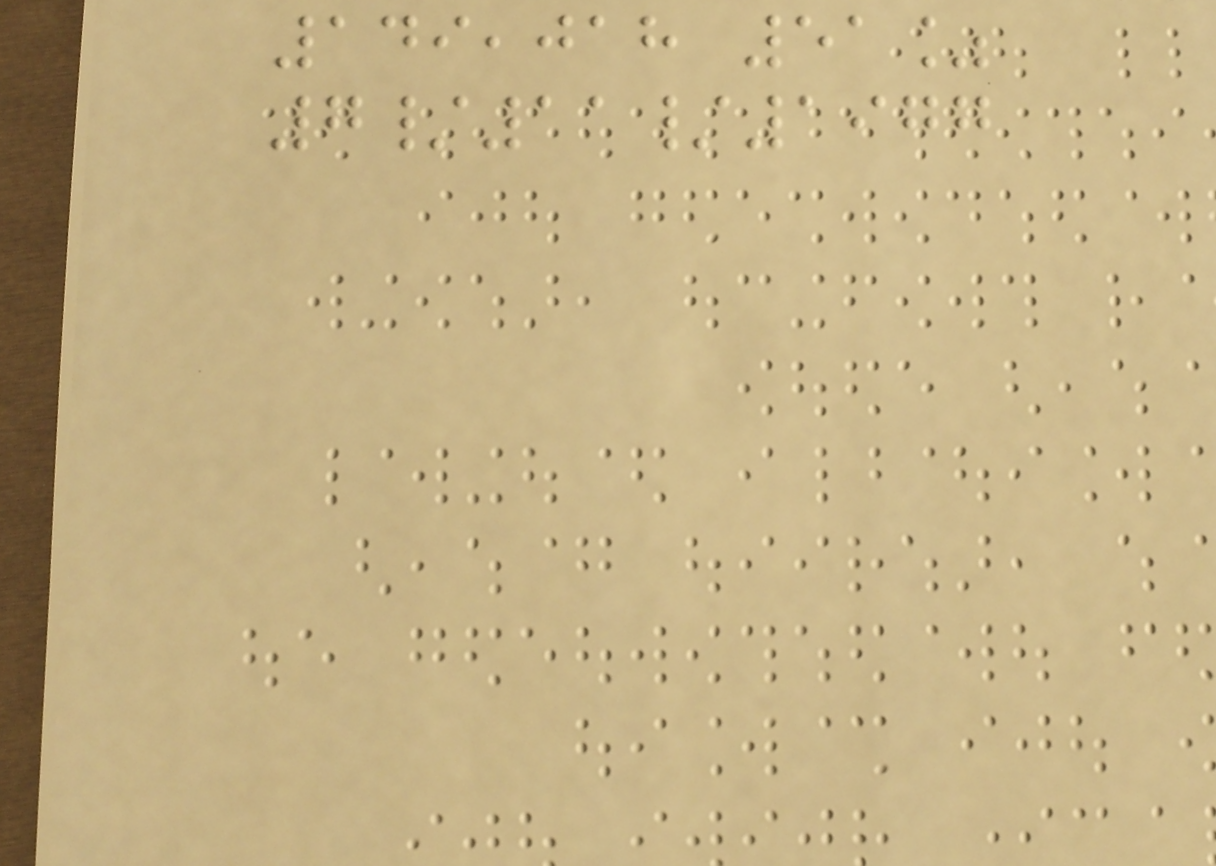149,018 51%
7/11/1977
